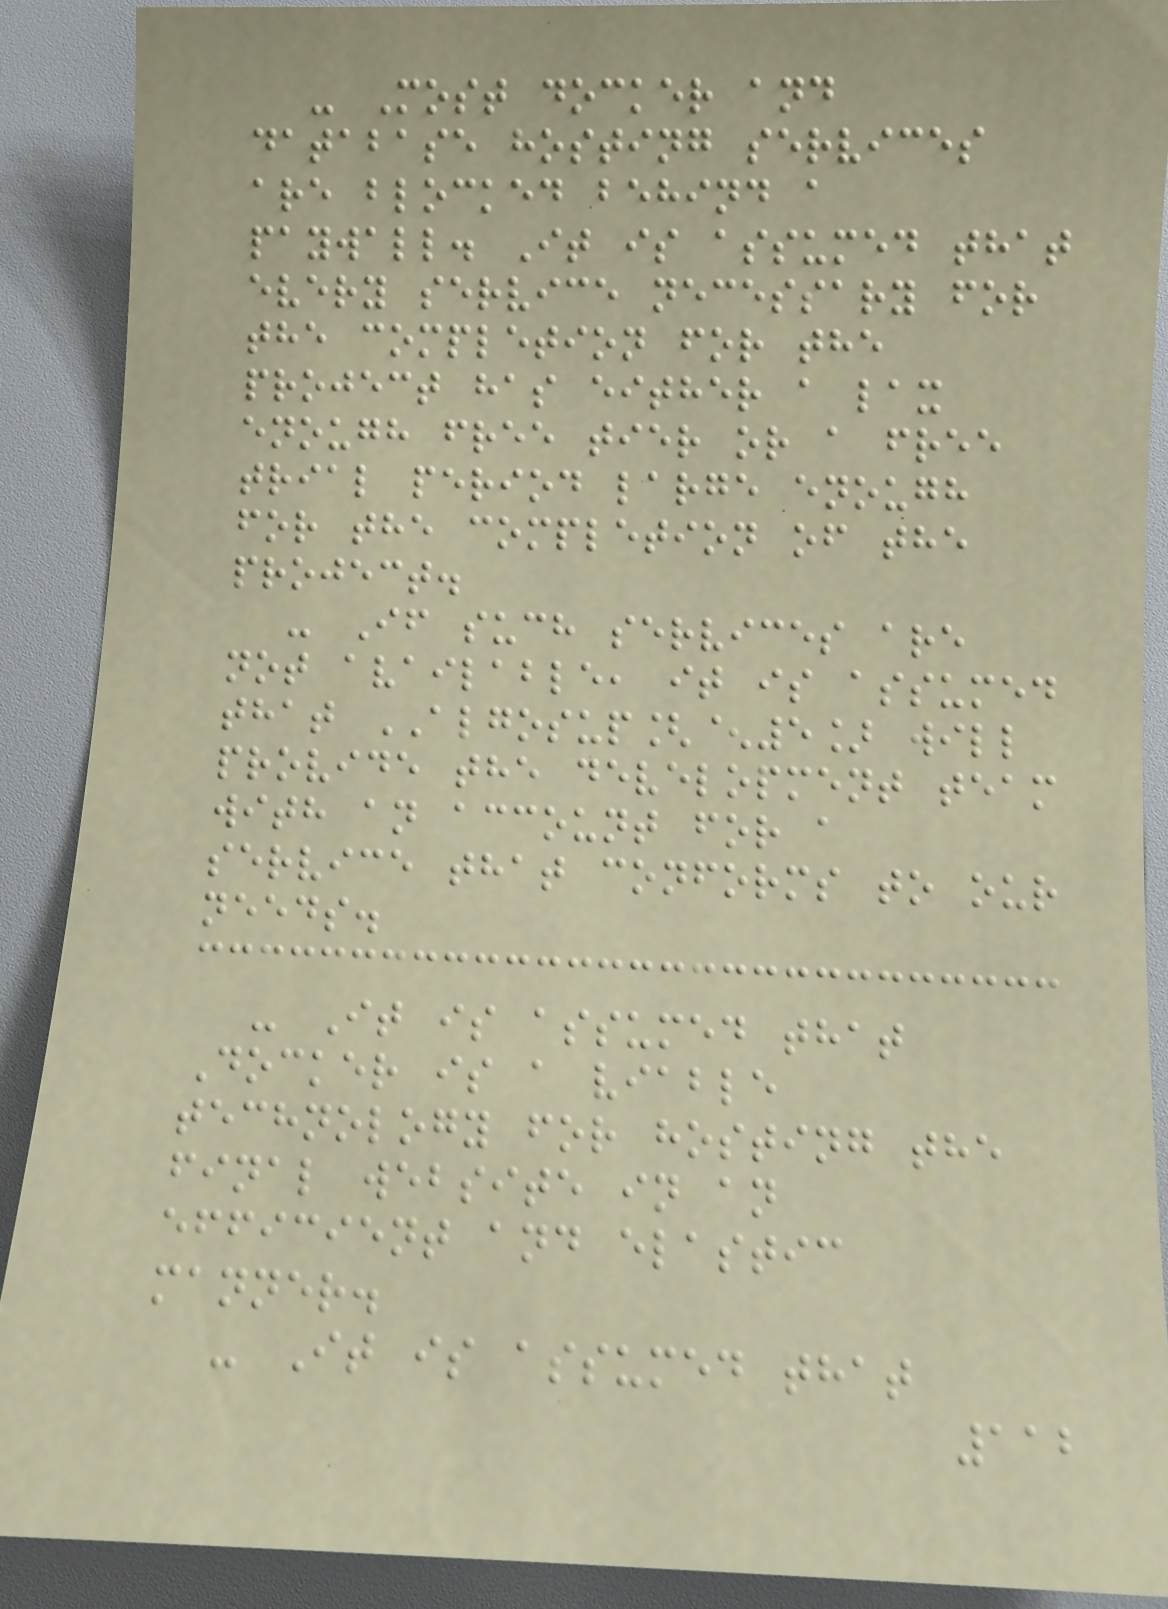- Most docker and
database hosting services
are blocked behind a
paywall. It is assumed that
every service necessary for
the completion for the
project has either a lax
enough free tier or a free
trial period large enough
for the completion of the
project.
- If such services are
not available, it is assumed
that ALGOSUP[^5] will
provide the development team
with an account for a
service that conforms to our
needs.
- It is assumed that
Docker is a viable
technology for hosting the
final website in an
efficient and elastic
manner.
- It is assumed that
112
